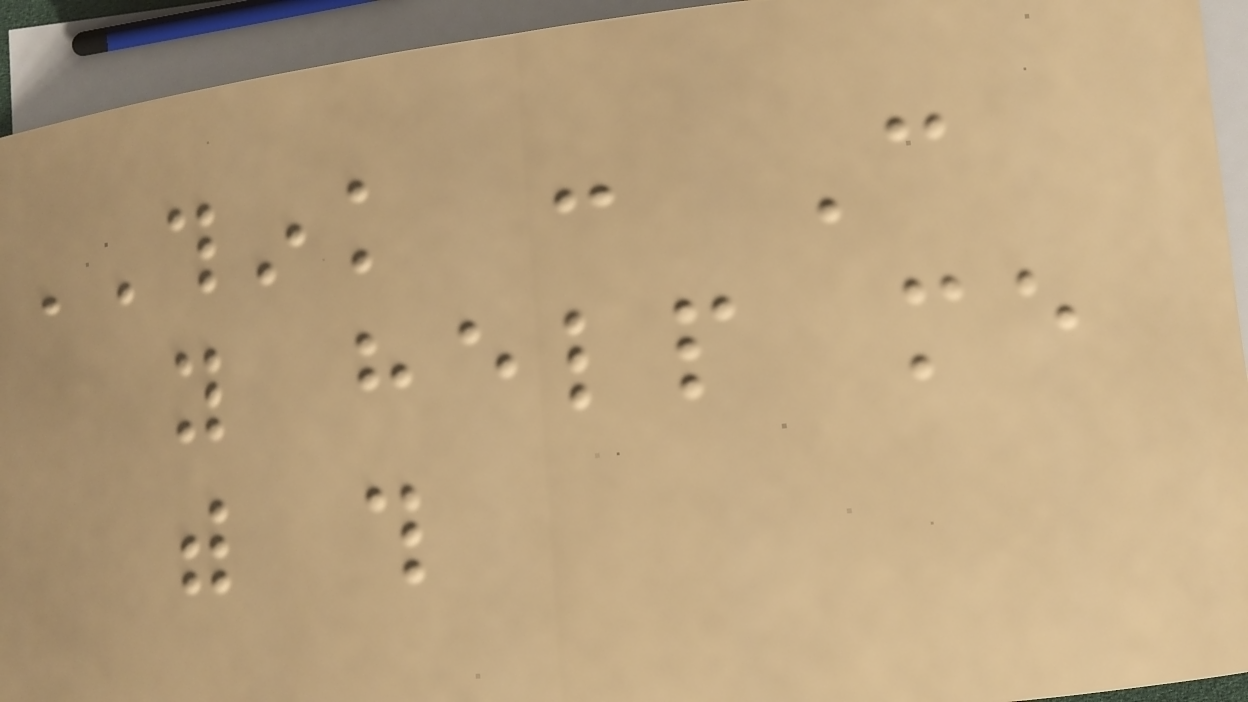THINK : Can
you help me
with this
